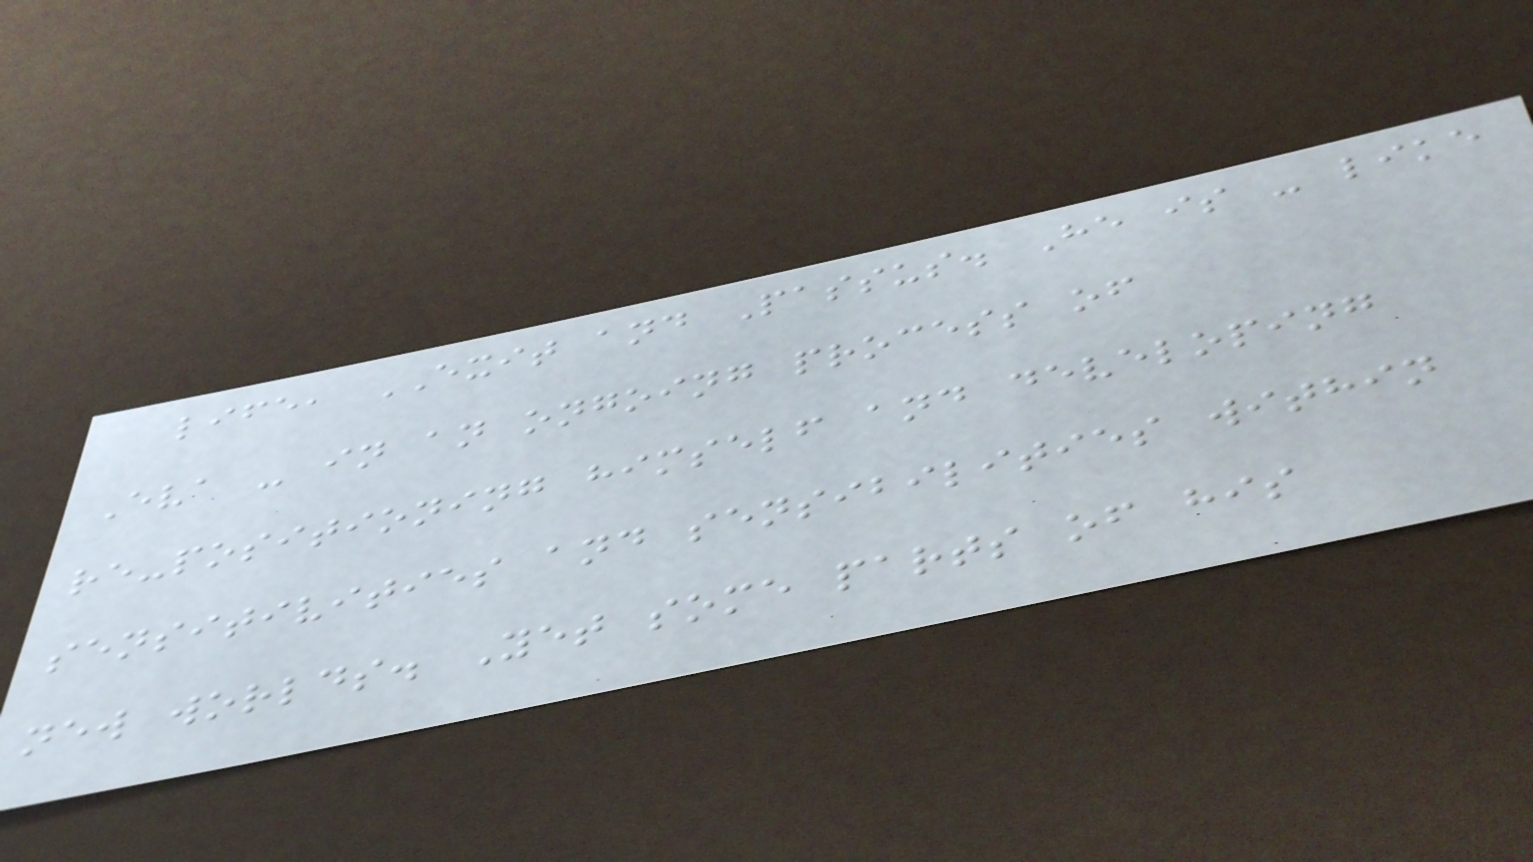life, EXIT and Passus. He is - like
Eva - in an ongoing process of
re-positioning himself and developing
sensitivities and sensibilities within
new worlds. Yet some parts of his
